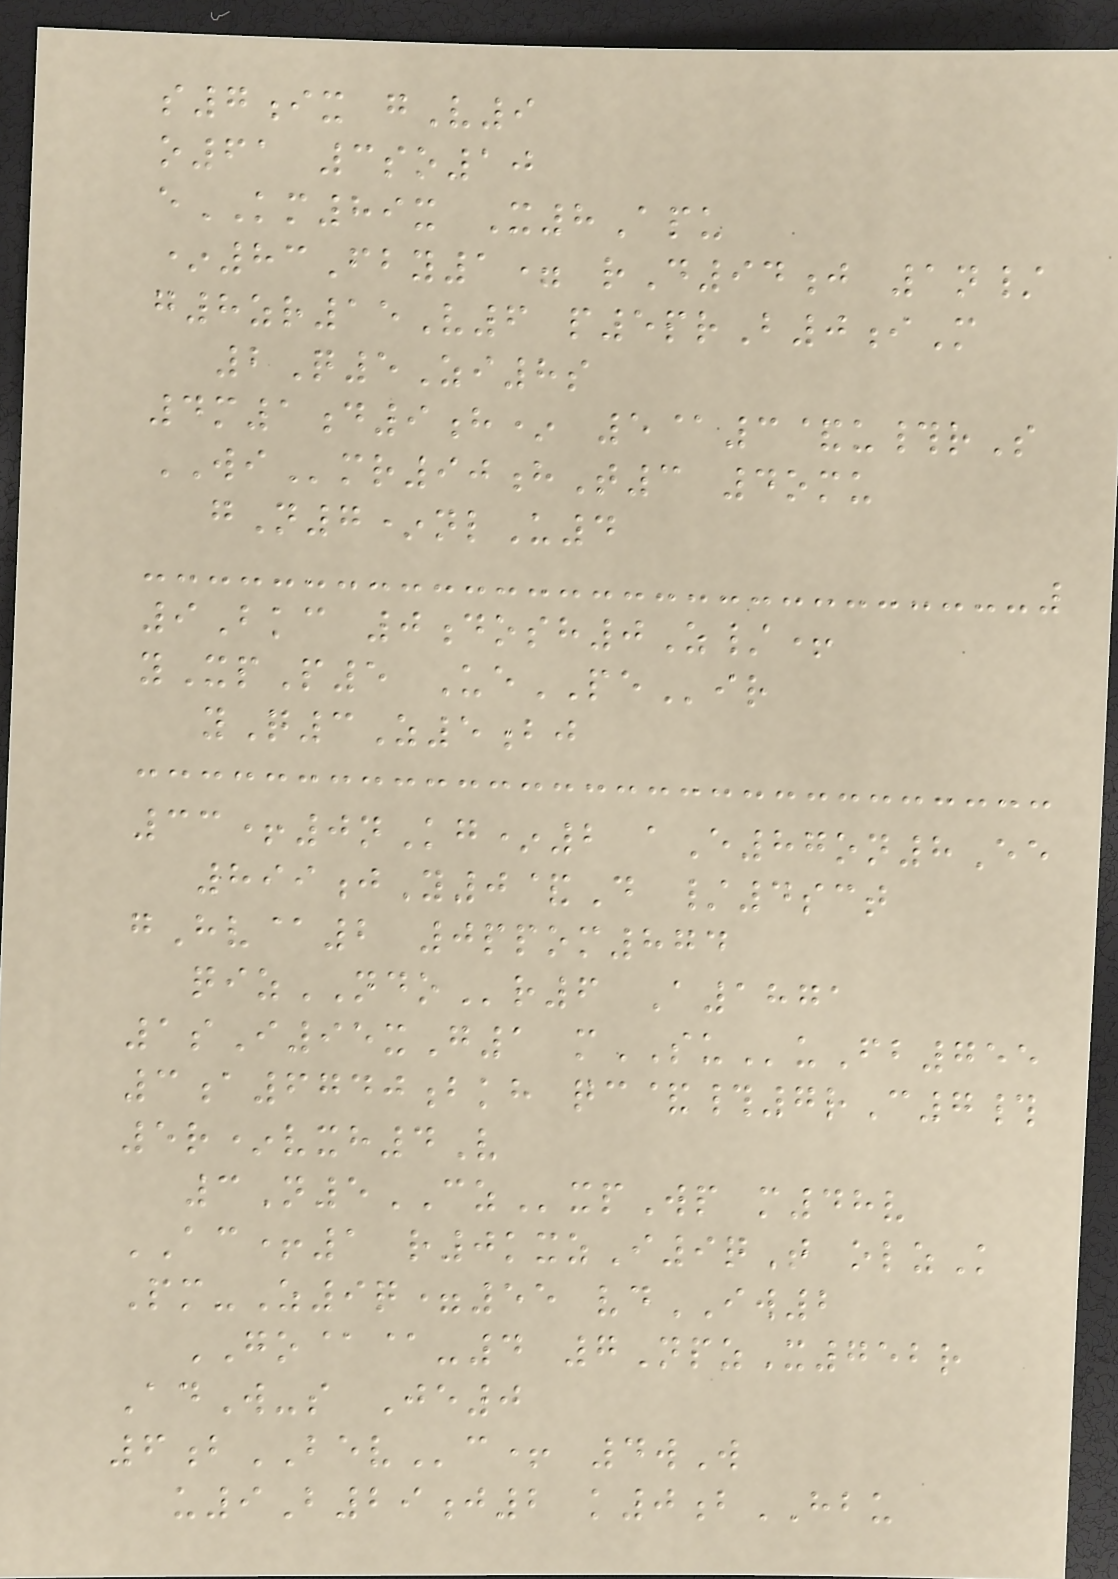s7ix gV9
o61 3so10
eKM89x X8Apu
*83Fby1= rD94j 1n/
g8zr15V6 p5prB0iM
2Q5Zi8s
4m1d9h* 5@3&u#rS
WImr90hT3 4omu
gN7*nlU4
9Bkc 0dosh0Z/+
yXpP5 UePEir
yQ3Z5bj
33+0nKg*2 aE87on8Ee
899jY0&D /4sct
gHv@2 0ppom874
qizNDOr6 A1871
1sI95xG1 mSUuFb755
3a6740bkh qc&#7rC7#
5r*vxh4V
3N5CZxpWp m48v
AC+1 r0kxzI9qT olzK
Pm-Z9q=55 vdIW2
GO@@-4 7NpzX752r
AdW-s Je0
6bBEVc+ 4wW
u9B29j2 k0bHBU
